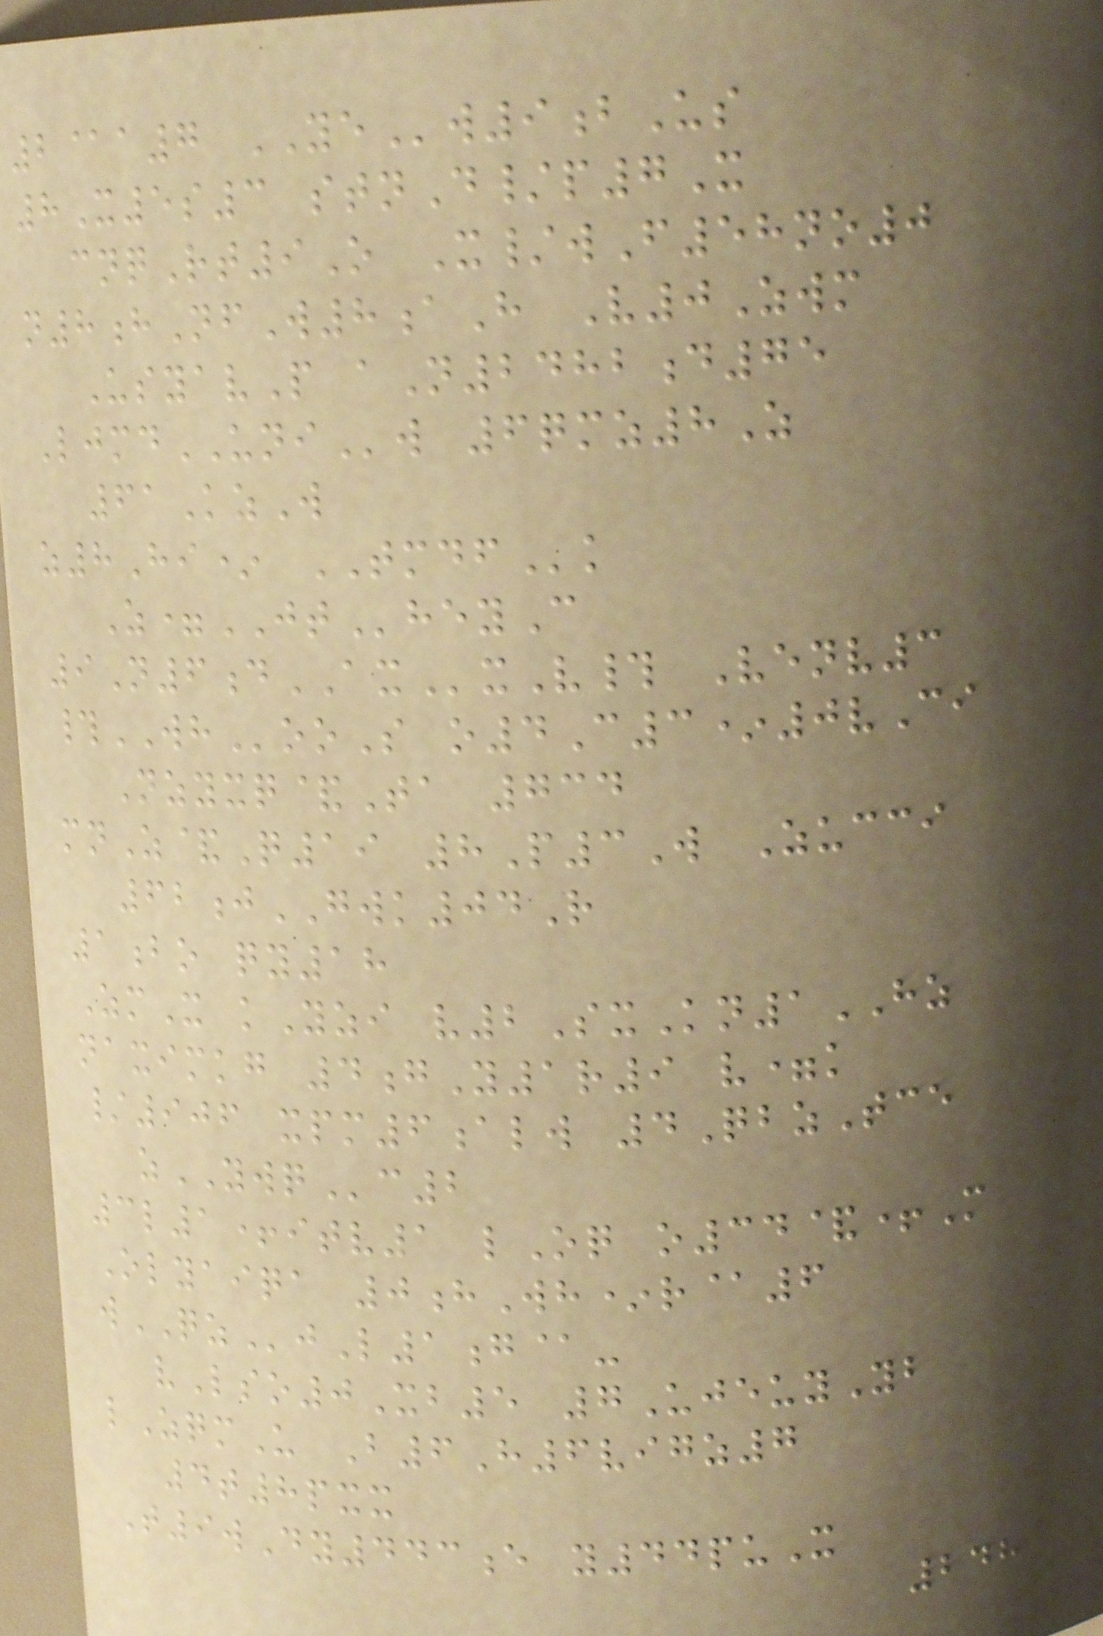2@a7 YEw9bUs
8X5s3 stnD/p7X
cnqRt9O X/wF58no0
n8hNfW8aH V0Zwm
UsyavP aN2482d75
LjmdUNIw 6qmz8Z
61KzW
z8Hi* TMDFk
Z=JTheyC
9N6dAXxV# Venv3
#WHooS o4C3*0vCi
Nzyxq&Ta 734
mnZ&Q19 8P3W Zucci
62jGWK04R
1bo qy18
ZmX kYzi v2SxKn1HZ
naximkg 4gY1r9 v=k
/906 xpm6alw 4QbzTce
zYWQc2
3l1+itv1 lOq o34&+M
Olyaiqa 0hWh*r@6
wQZjL1g@-
vLso0Xb5 7UjeuyYb
lZqmU B6H6vigz7
4t8pxx
T9wDy443e y44puX
248
